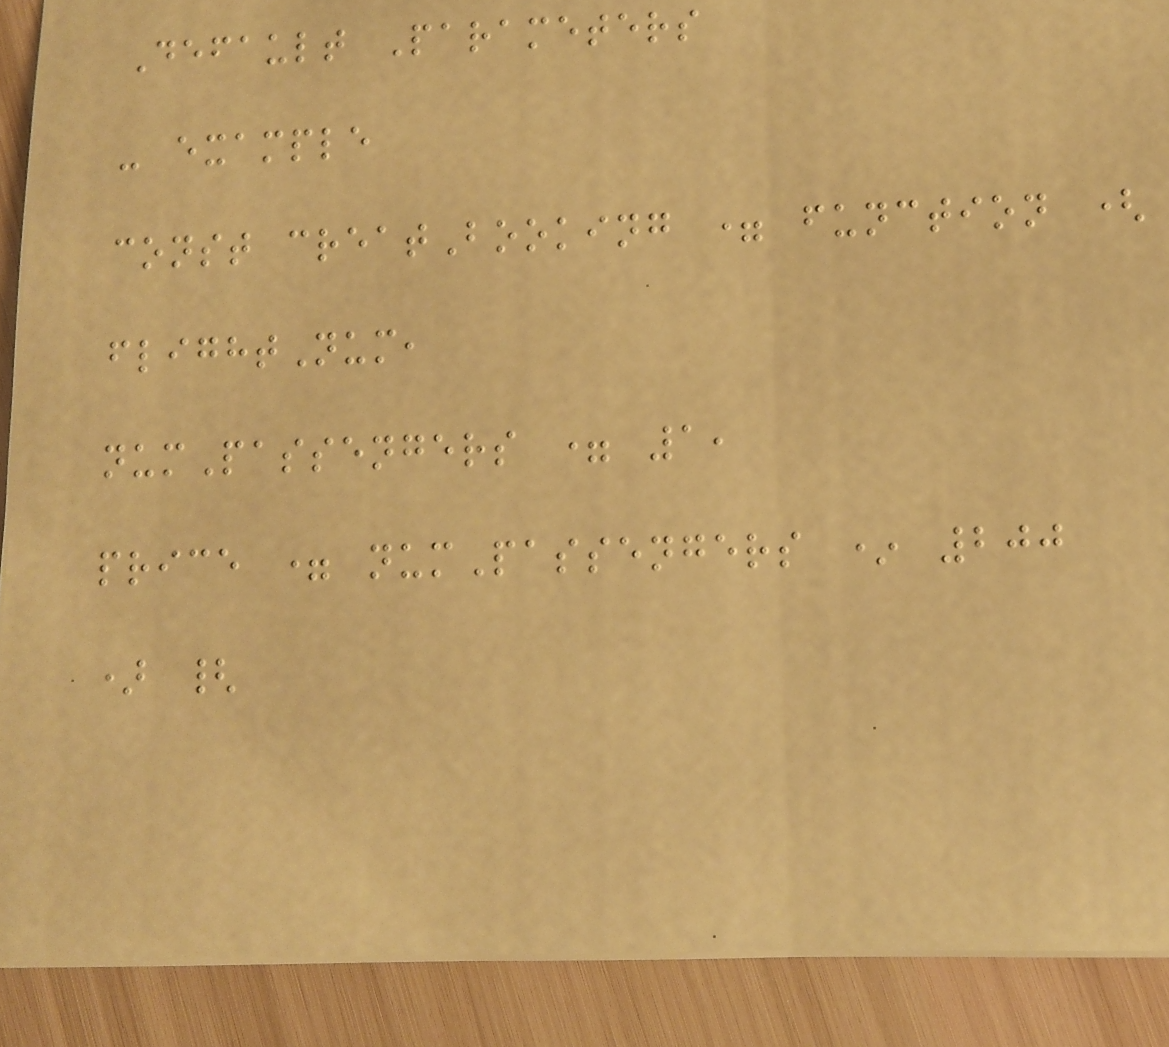Default Parameters
- example
const creatBooking = function (
flightNum,
numPassengers = 1,
price = numPassengers * 200
) {
